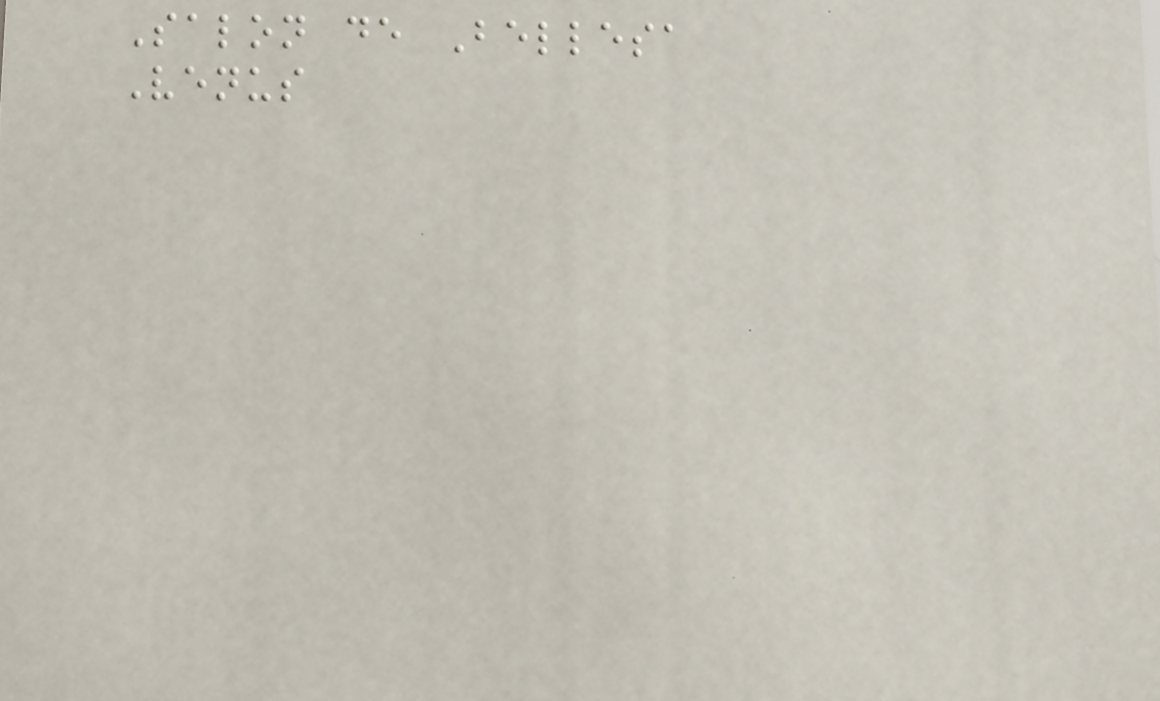Salon de Bellesa
Venus
